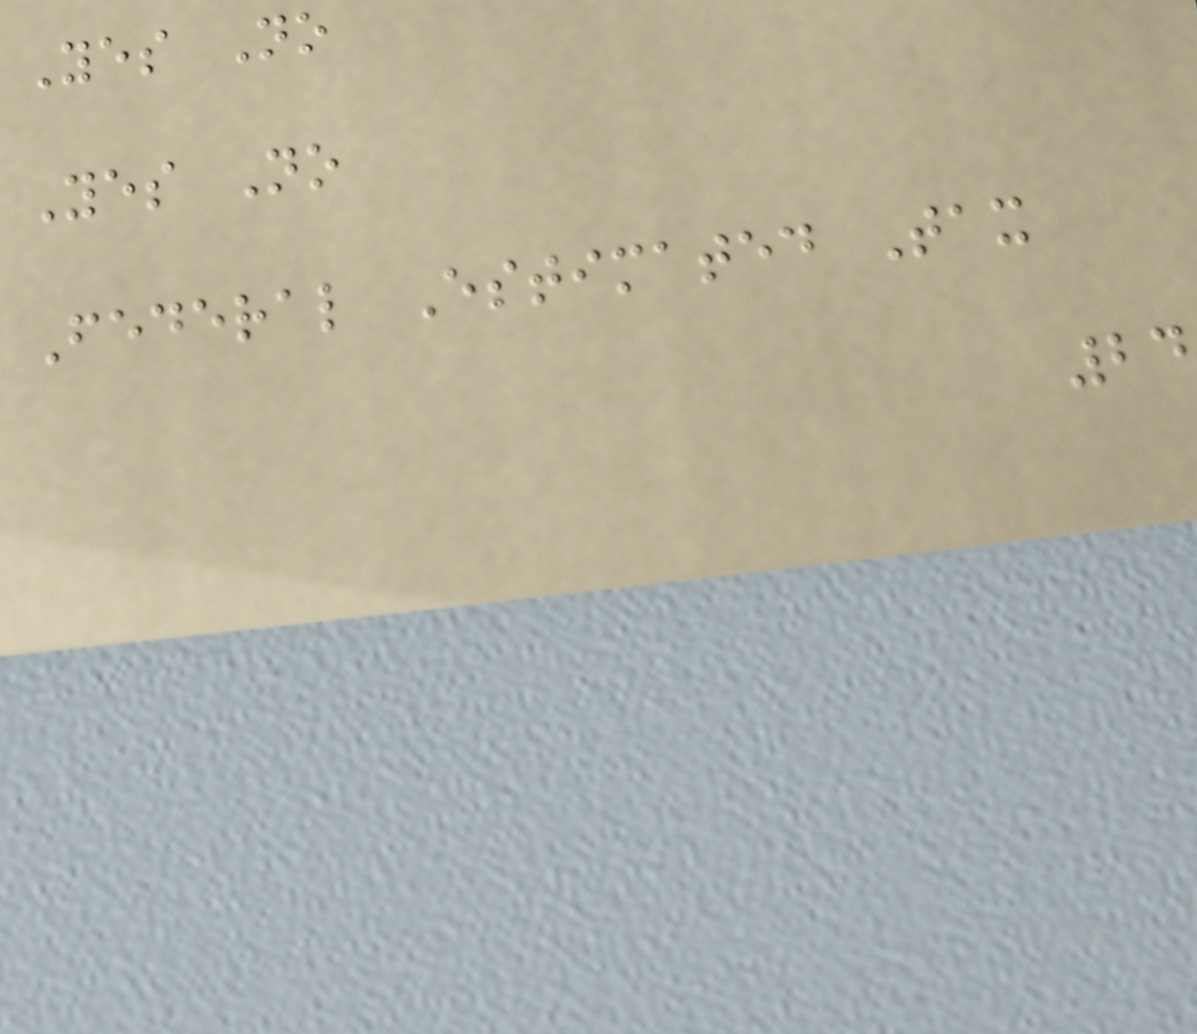Yes No
Yes No
Federal Estimated Tax
24
